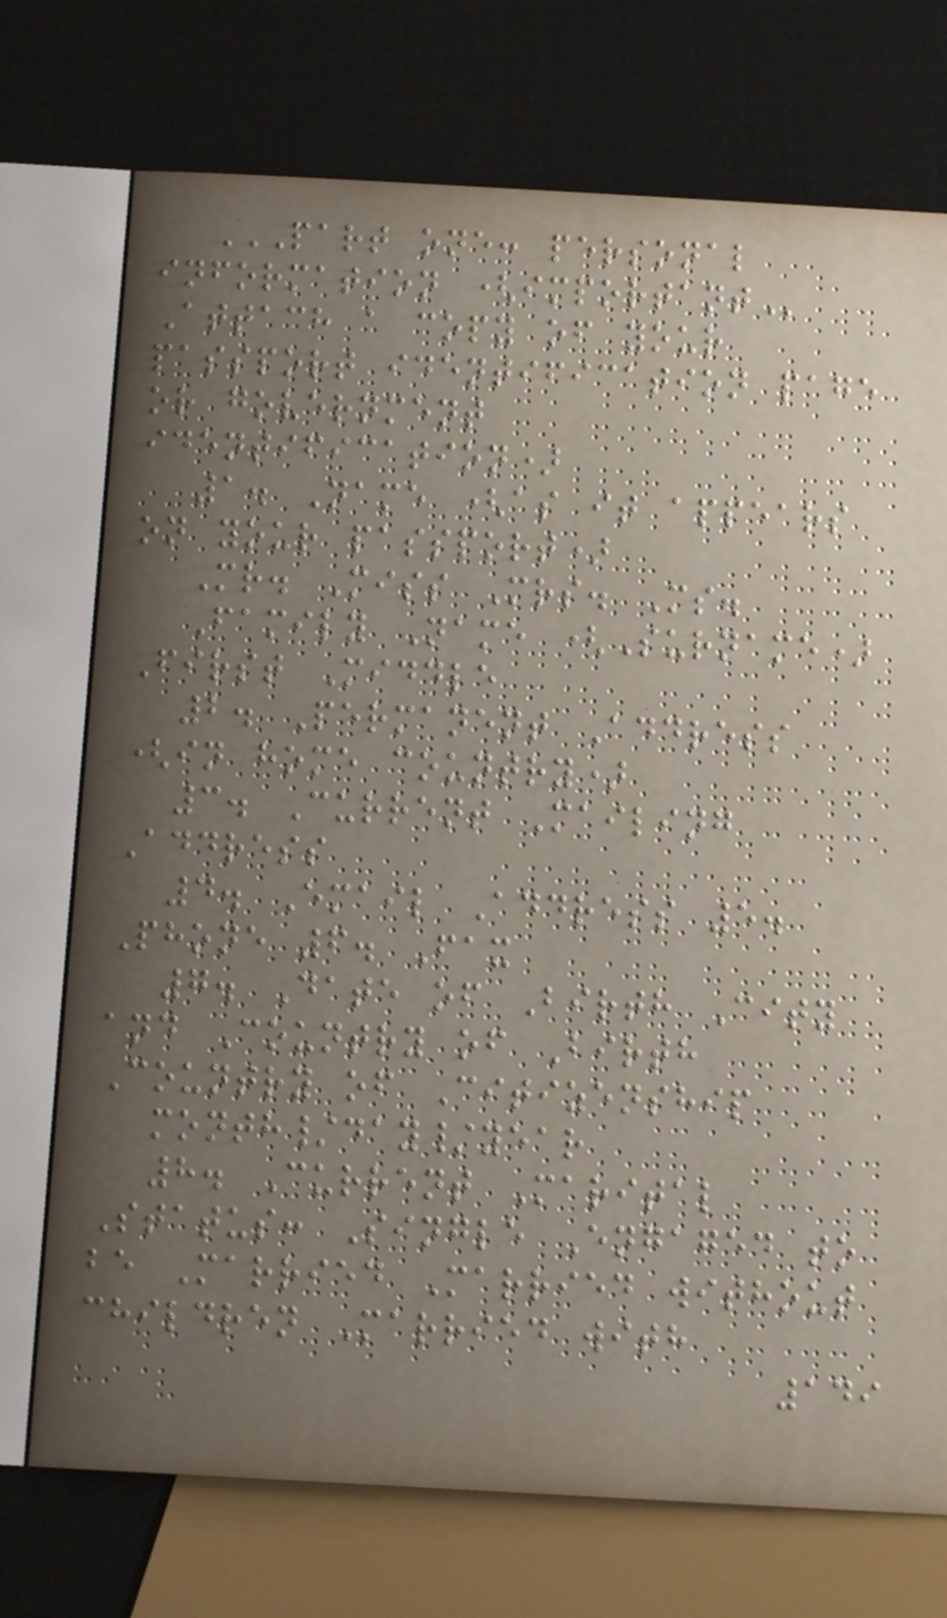PART ONE: PERSONAL
INFORMATION (IMPORTANT
Attach a copy of your
passport identification page
or government
identification)
1. Name (as it appears
on your passport)
Mr. Miss Mrs. Ms.
Family Name (Surname)
First Middle
2. Permanent Address
(in home country)
3. Current Mailing
Address
4. Email Address 5.
Phone 6. Fax
7. Date of Birth City
and Country of Birth
Country of Citizenship
month/day/year
8. Current Marital
Status: Single Engaged to
be Married Married without
children Married with
149
